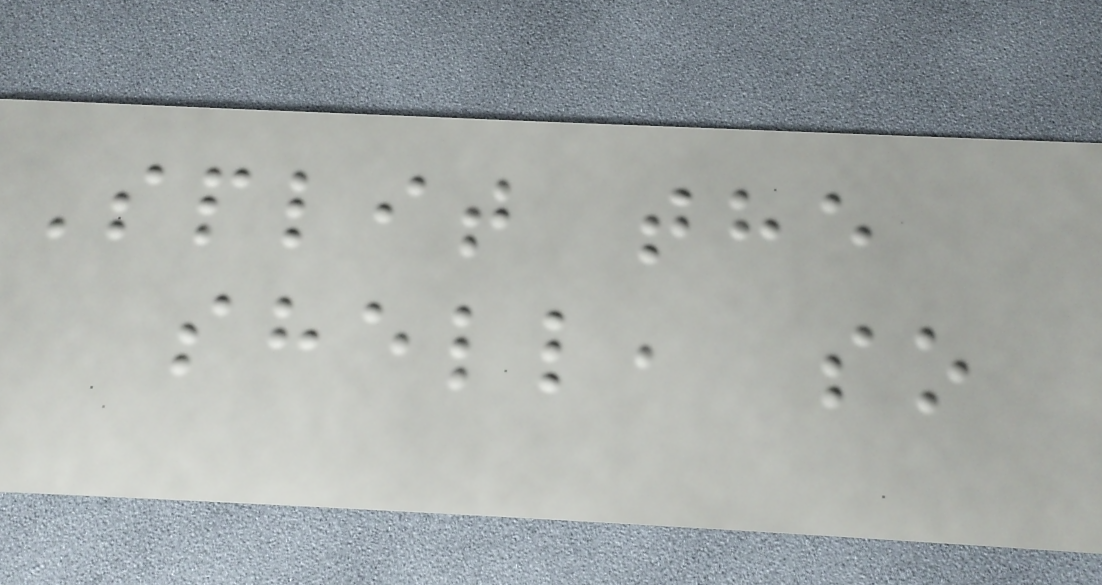Split the
shell, so
